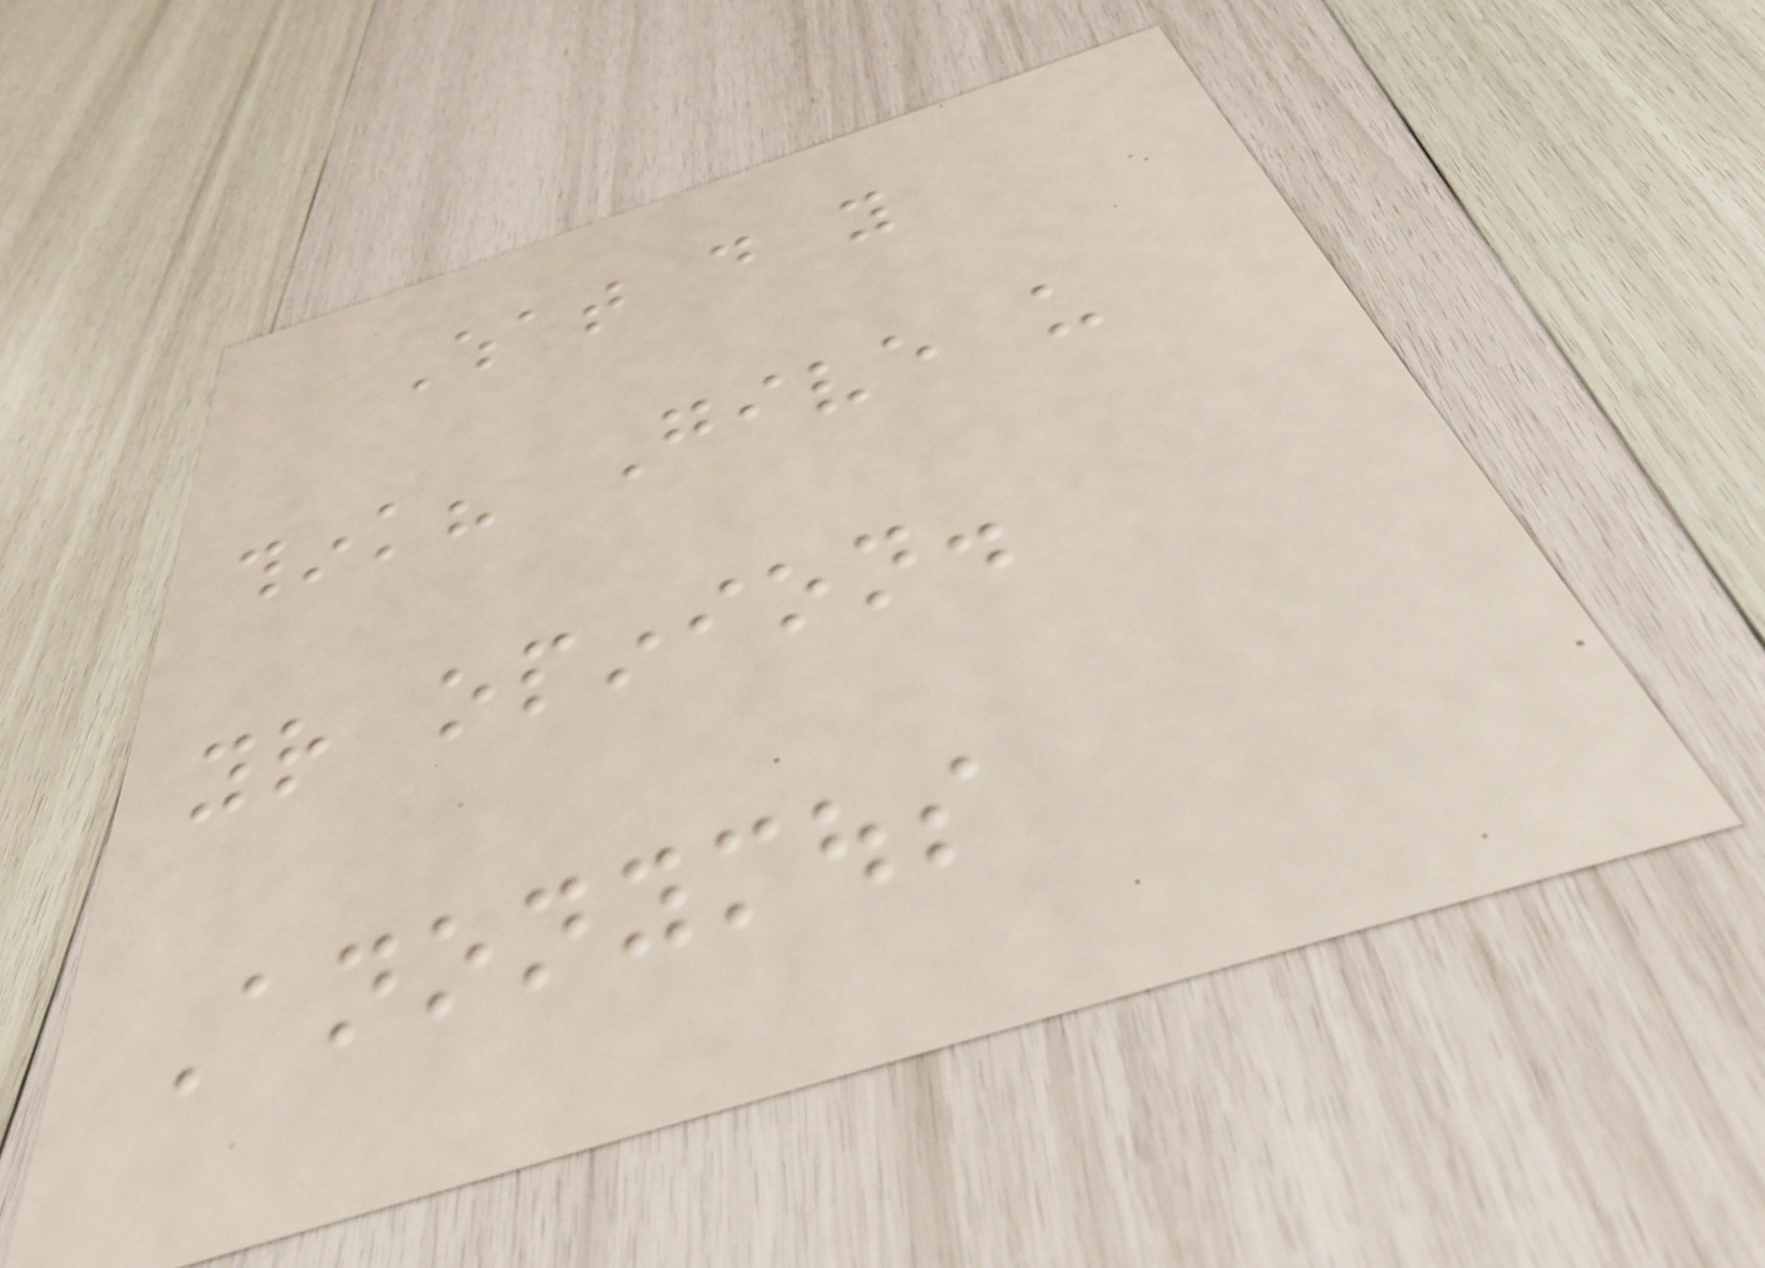What do you
think? Give us
your opinion.
Anonymous
